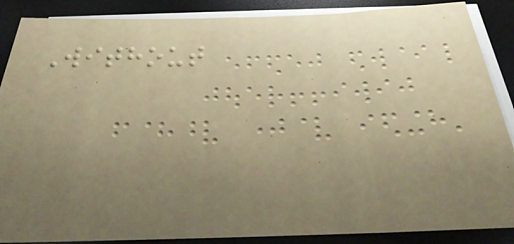Without
